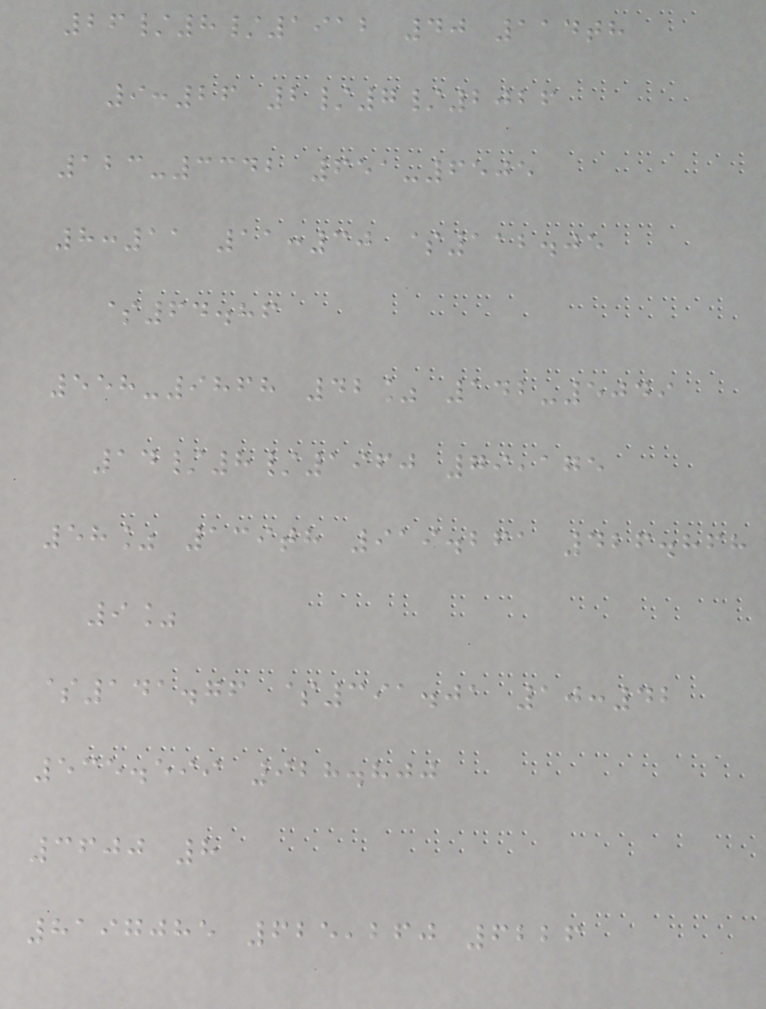26/8/1912 40 114th
9:26 2/7/2026
123-3342 651-6505
8:11 11:30 $112.05
$64.86
558-9868 42% 142-5049
14/8/1960 79,175
58% 139th 919.261 426.868
9%
$141.76 $391.01 10:42
535.599 928.800
3600 8
8197085 625,260 6226
